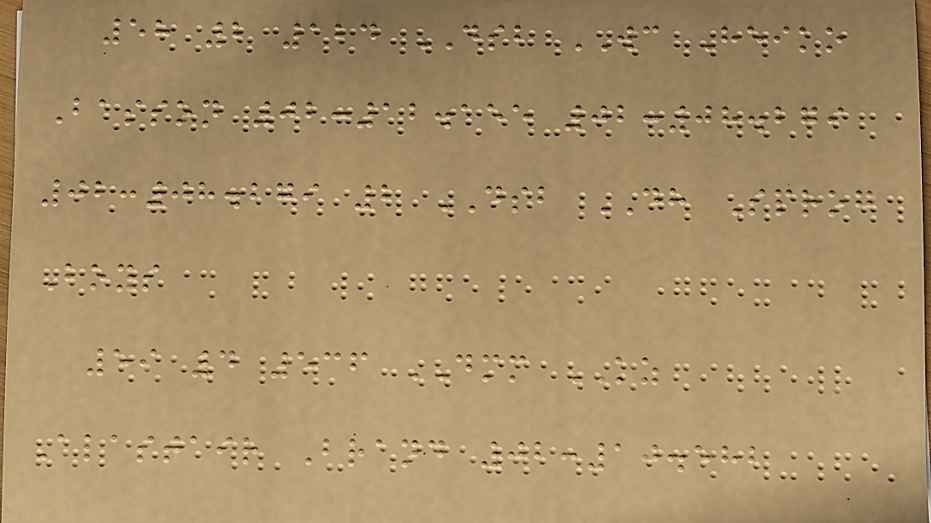58 2 124 DSB WC Heiko
Basson 02:12.155 02:08.279
02:08.279 2 DSB DH Sprog
Boys
59 4 536 DMM KZ
Alastair Brand 02:10.582
